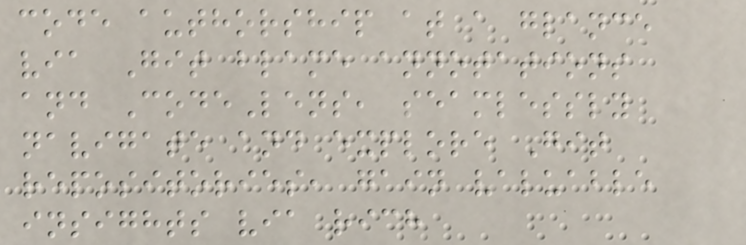code authorship at a glance
via Git blame annotations
and CodeLens, seamlessly
navigate and explore Git
repositories, gain valuable
insights via rich
